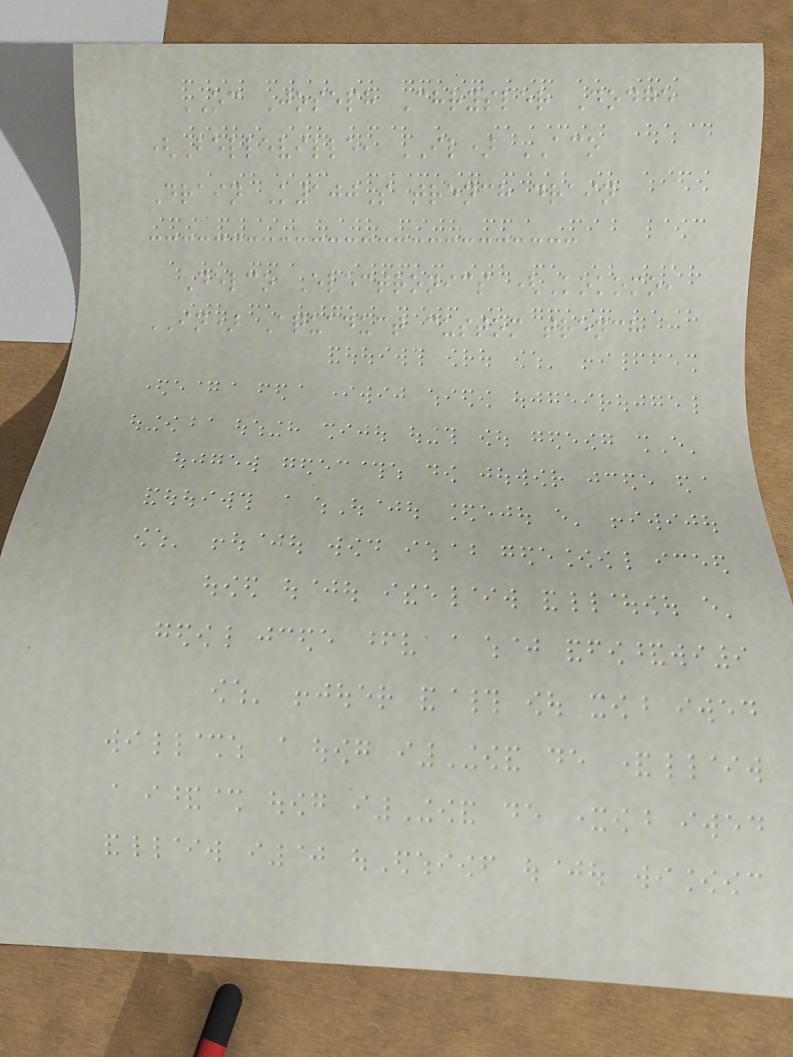OC Joseph Chrysler Dodge
(Belleville, IL) ACO
Drain K100S trench drain
Delco Electronics (Kokomo,
IN) Aquaduct custom trench
